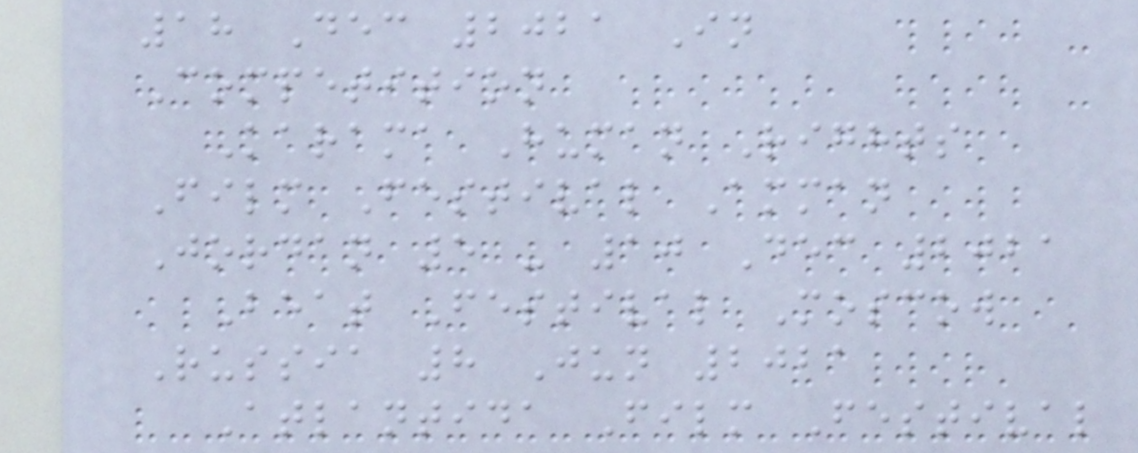18 Dec 2021 In
Competition
Karama Human Rights
Film Festival Amman
Jordan 5 - 10 Dec 2021
Beat Festival Moscow
Russia 8 Jun 2021
Atlantida Film Festival
